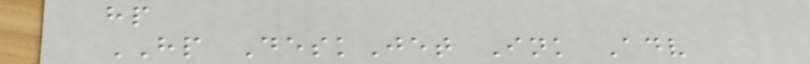hp
HP DeskJet Ink Adv
